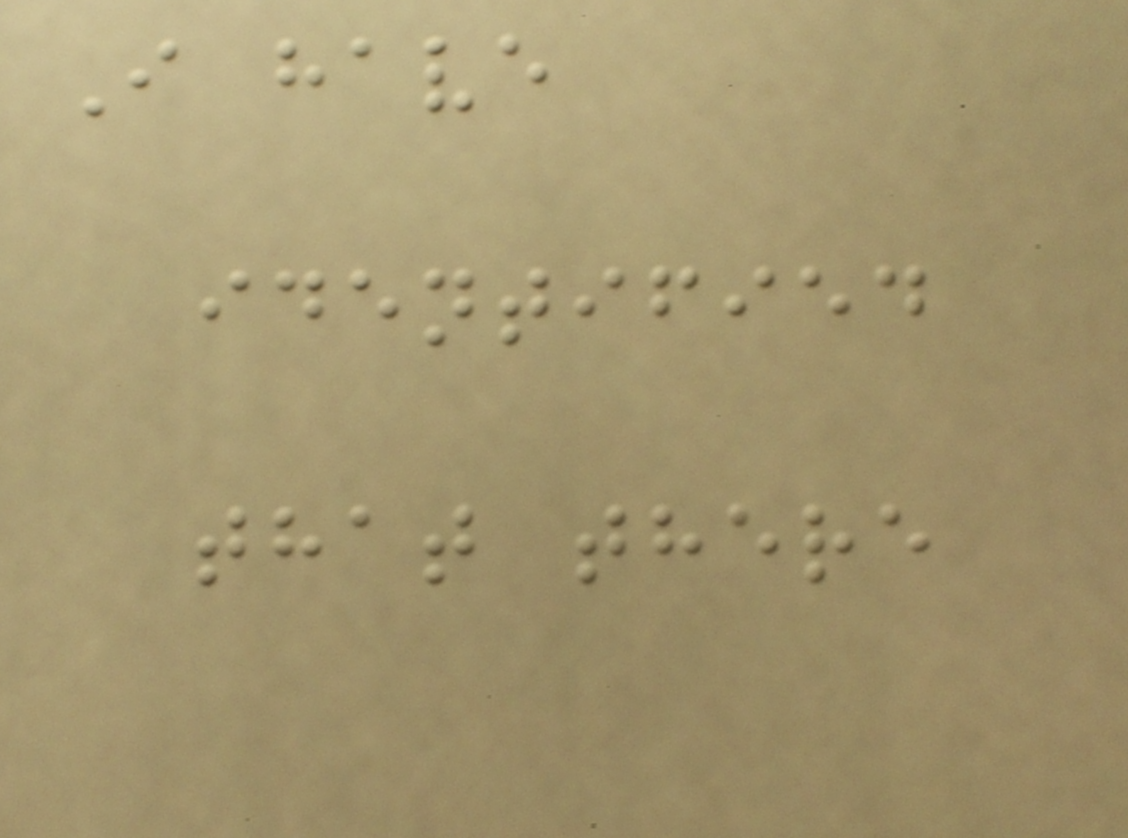I have
identified
that there
